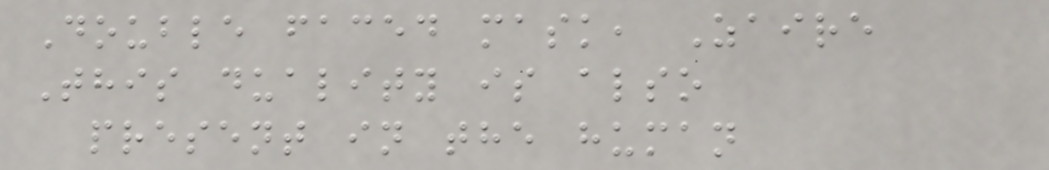Double faced mask, Zaire
This duality is also
present in the human
